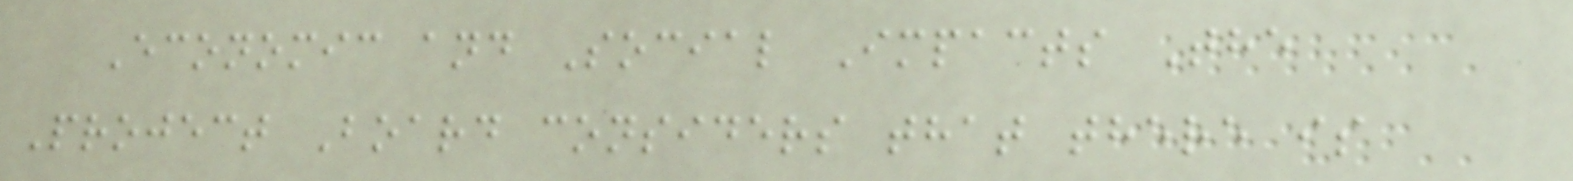Economic and Social Impacts The
Project Board considers that there is
